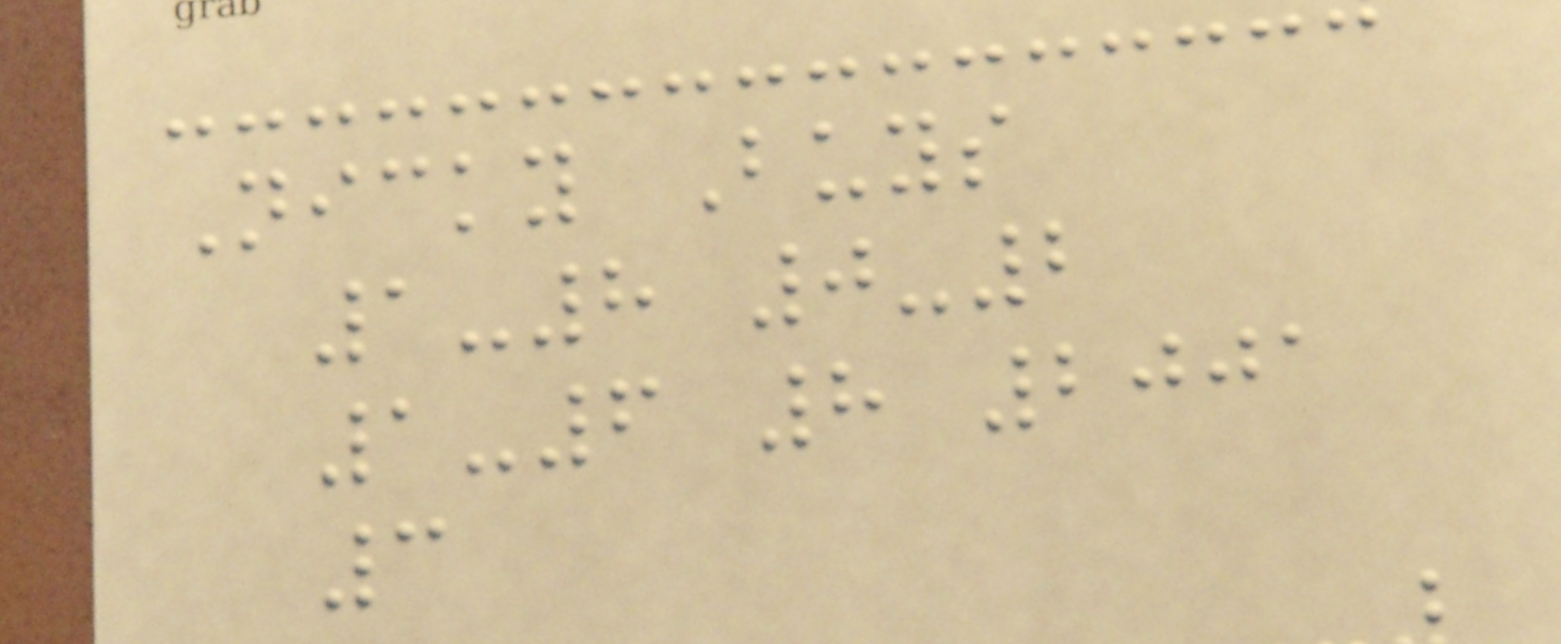Nicky Buys
1-8 0-2
1-6 8 2001
3
